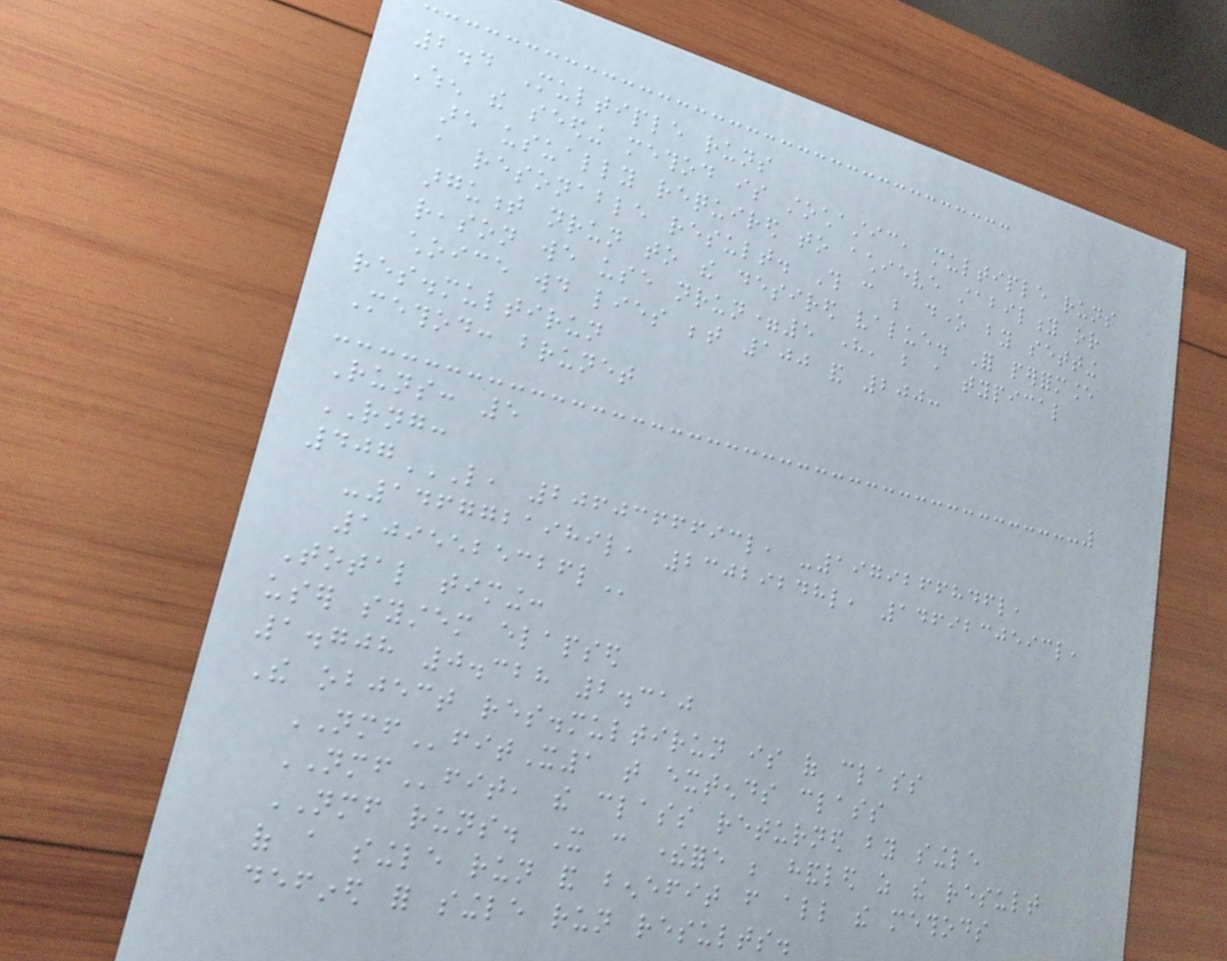2.4 Multiple runs
When the seeding method is stochastic, multiple runs
are usually required to achieve stability or
a resonable result. This can be done by setting
argument nrun to the desired value. For performance
reason we use nrun=5 here, but a typical
choice would lies between 100 and 200:
res.multirun
Method: brunet
Runs: 5
RNG:
407L, 2060366693L, -1979266846L,
-1467721989L, 23029248L, 1469230593L,
1095525326L
Total timing:
user system elapsed
1.708 0.328 2.310
The object res.multirun is of class
NMFfitX1 that extends class
NMFfit, the class returned by single
NMF runs. It can therefore be handled as the result
of a single run and benefit from all the methods
defined for single run results.
